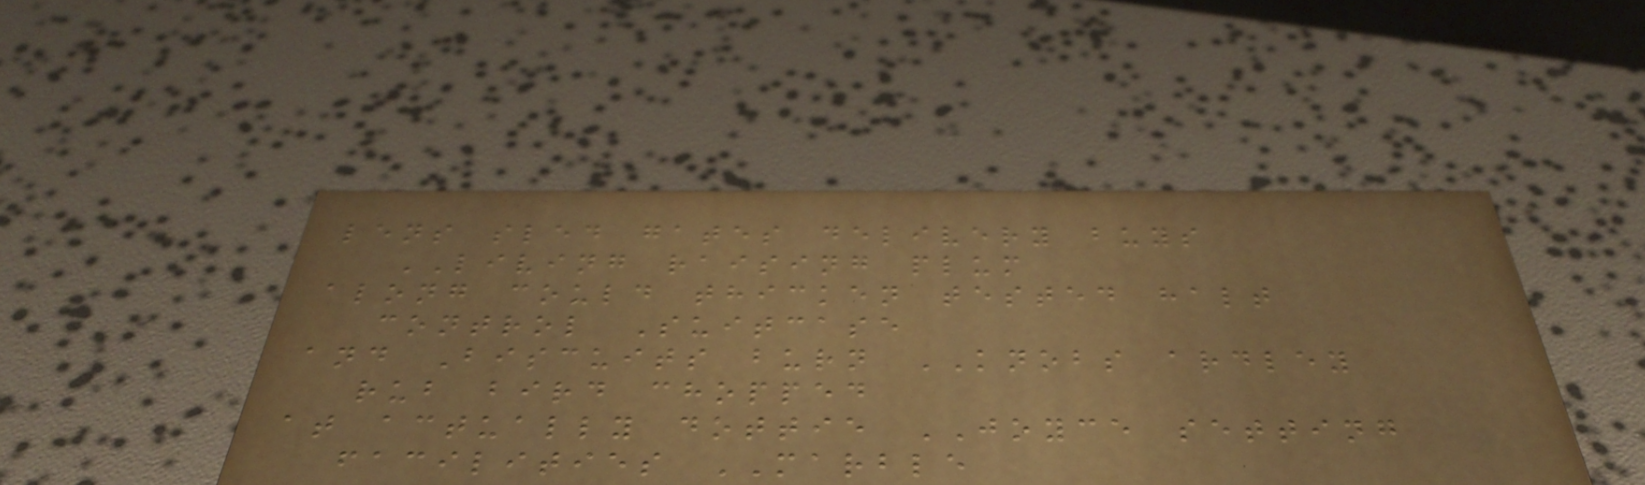lens sled gates delivery buys
LIVING raising plum
along could thicken tested halt
control Suitcase
and Biscuits burn KNOBS ardley
rub bird chopped
at actually dottie JOYCE setting
facilities MARBLE
